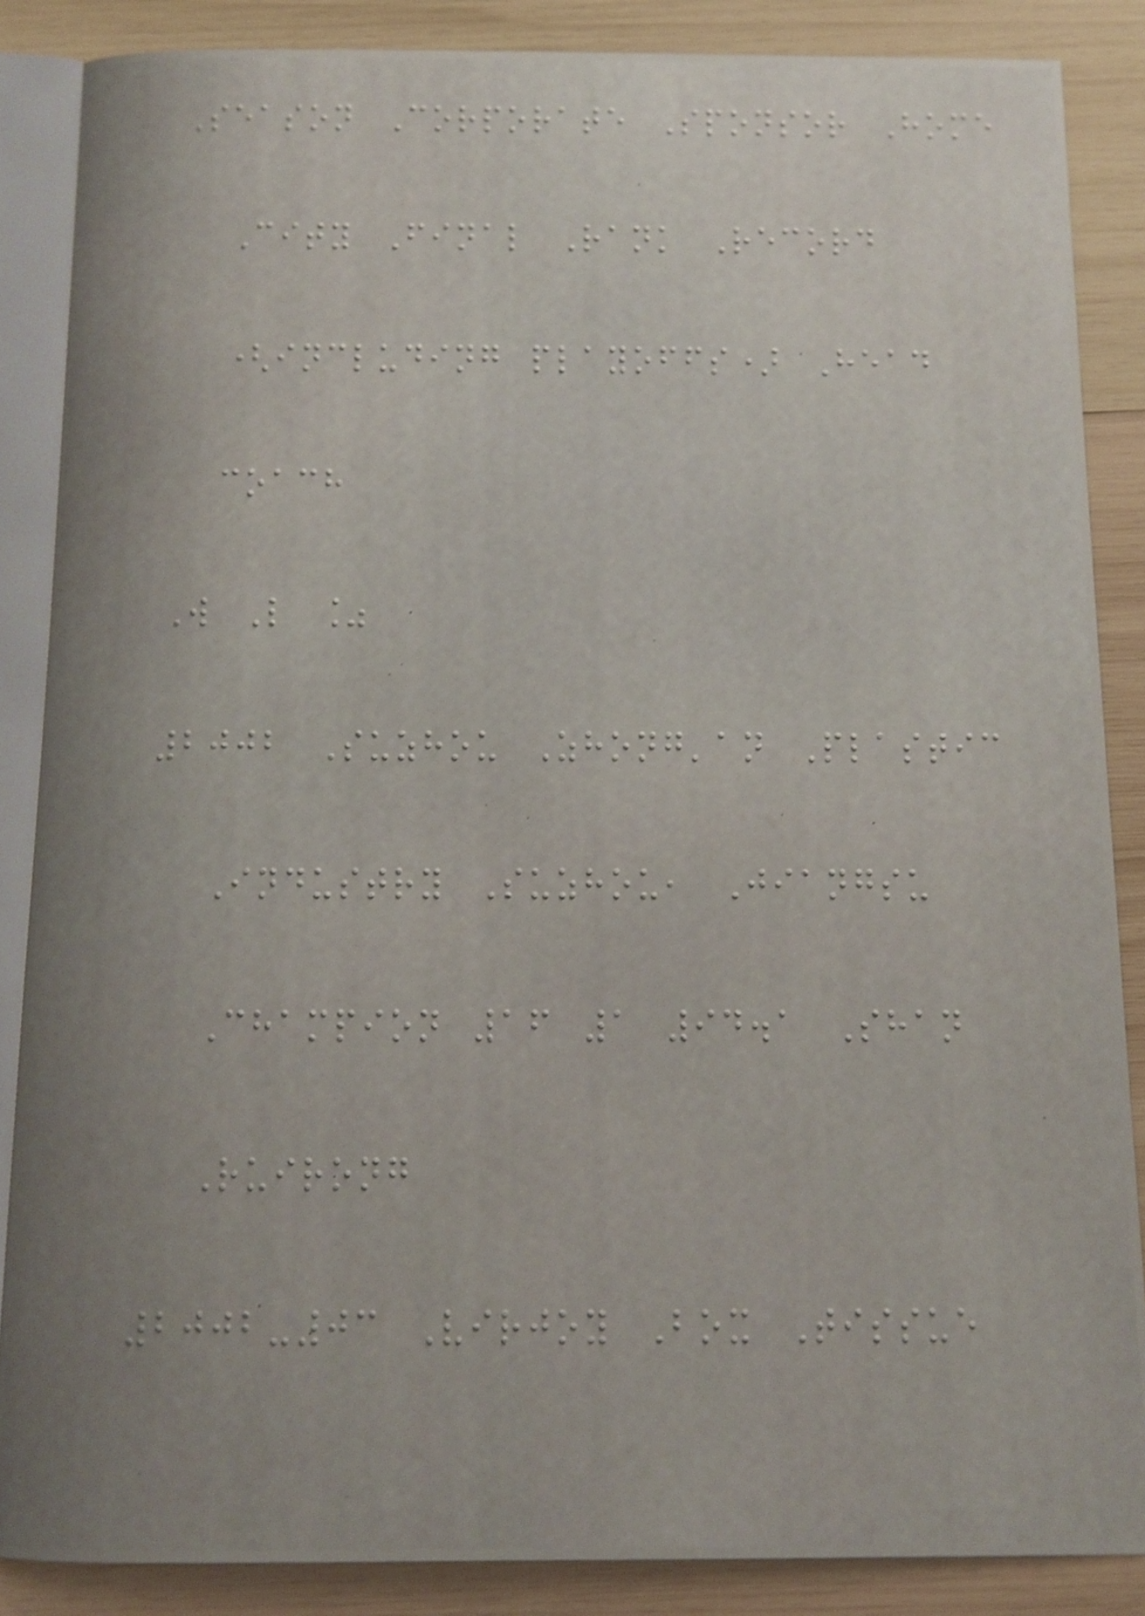Season Corporate Sponsor Home
City Final Rank Record
(including playoffs) Head
coach
W L %
2002 Suzhou Zhong'an Plastic
Industry Suzhou, Jiangsu
Champion 16 1 94.1 Shan
Ruirong
2002-03 Virjoy Box Tissue
